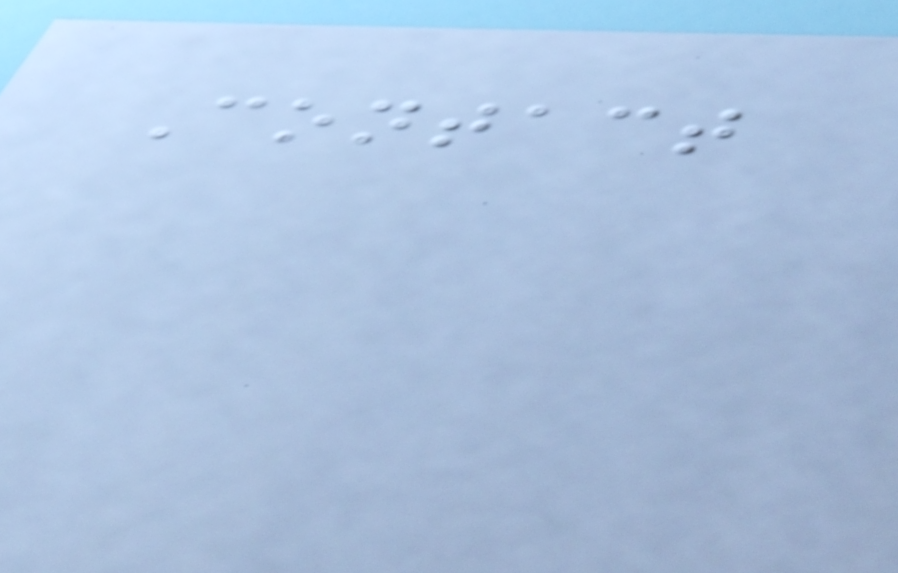Contact
